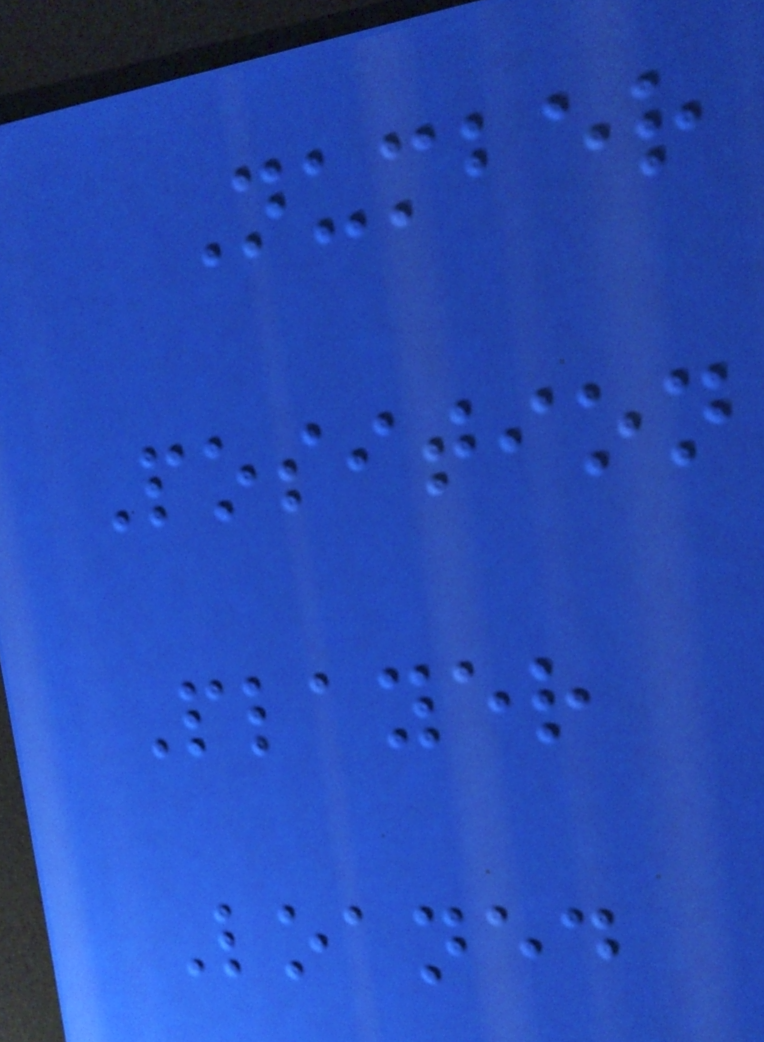Number
Position
Player
Loaned
